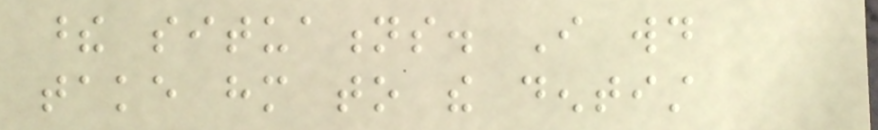these situations. I would
take him to the dentist
